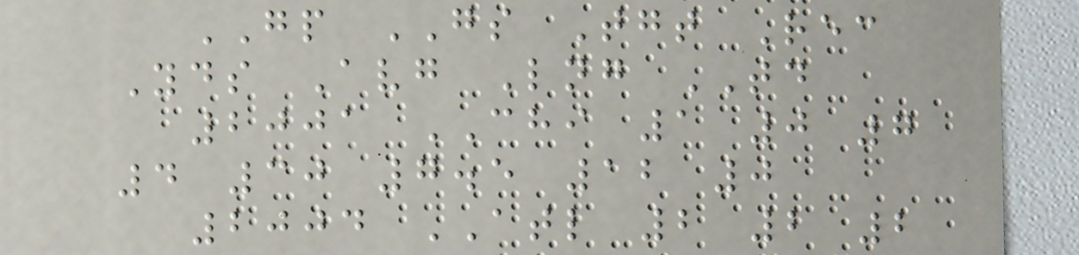GP GS Tgt Rec
Yds Avg Lng TD
2001 CHI 1 0 7
4 30 7.5 12 0
2004 ATL 2 2 2
